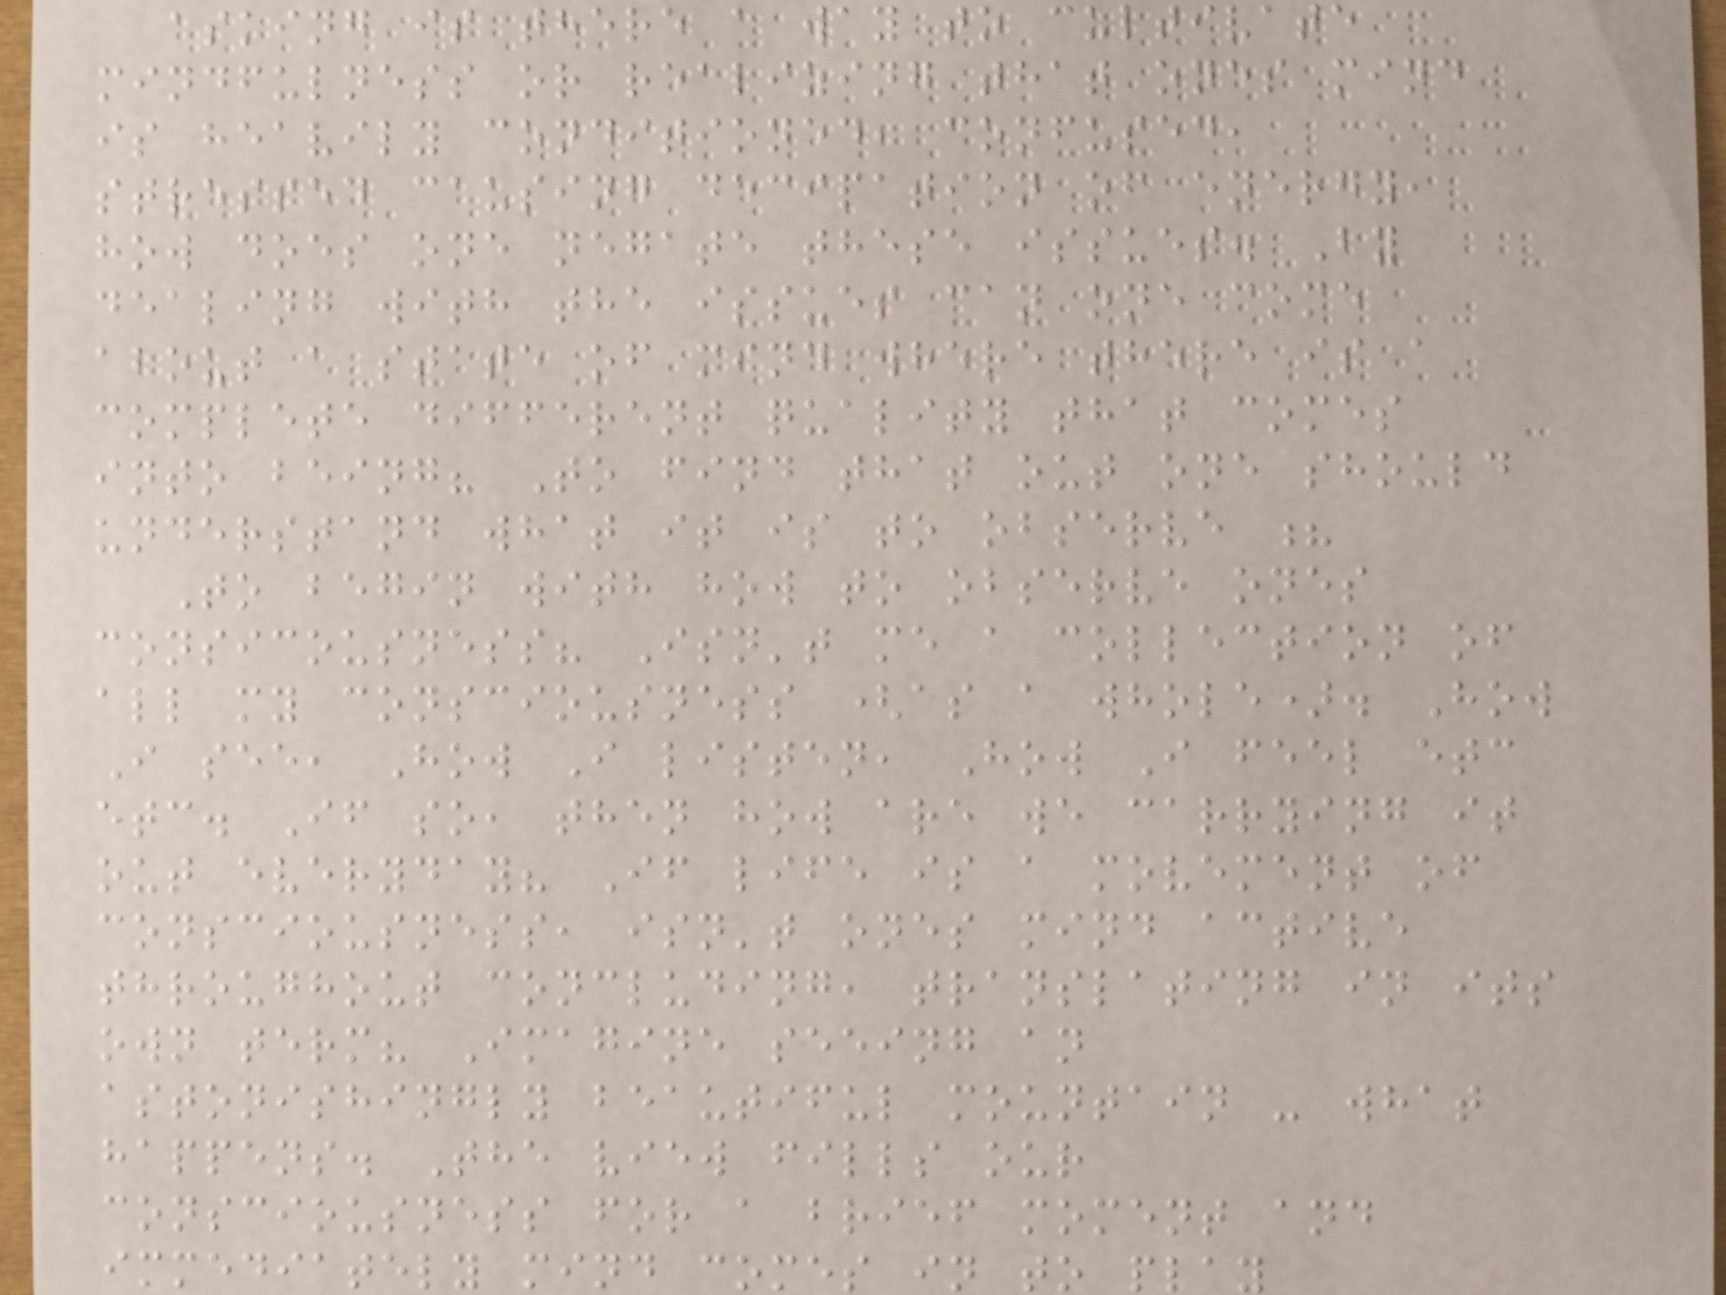asking is there a way to cultivate
mindfulness or realizing that ones mind
is heavily conditioned, confused,
stressed causing decipation of energy,
how does one negate these issues. By
dealing with the issues can one come
about a state of mind where there is a
complete different quality that comes
into being? To find that out one should
understand what it is to observe ?
To begin with how to observe ones
consicousness? Isn't me a collection of
all my consciousness (as a whole). How
I see, How I listen, How I feel etc
etc. If so, then how are we carrying it
out everyday? If life is a movement of
consciousness, isn't ones mind active
throughout concluding, translating in its
own term? Imagine seeing an
astonishingly beautiful mountain - what
happens. The view fills our
consciousness for a brief moment and
immediately mind comes in to play
